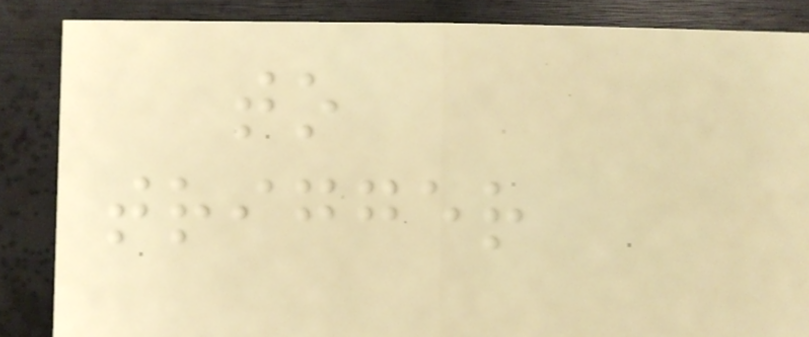to
trigger
